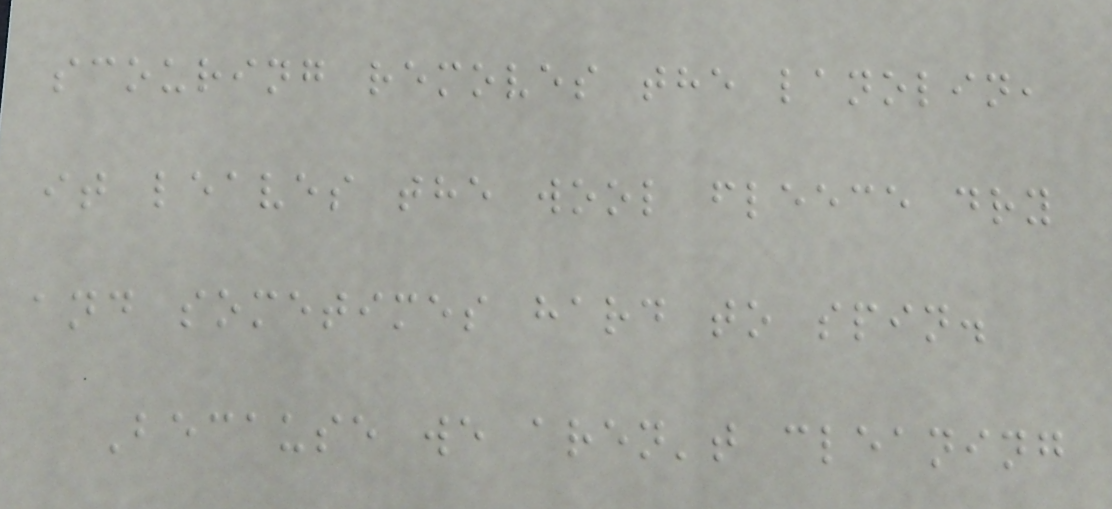scouring removes the lanolin,
it leaves the wool fleece dry
and sometimes hard to spin.
Because we aren't cleaning
